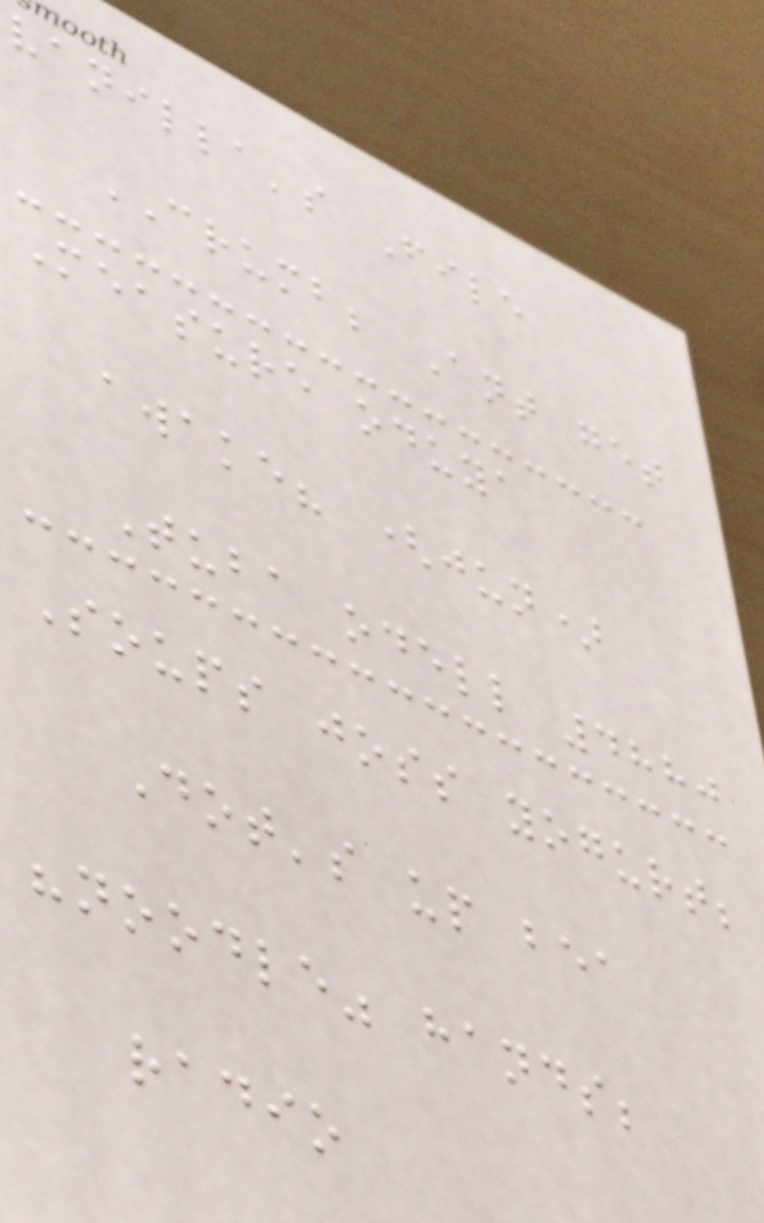vanilla's File
CRUMB; Ant get
Measure oduya
awake? (jun)
Tuba odell 4880
Soups joss yogurt;
Dot's up bea
"noodle" hands;
radio
